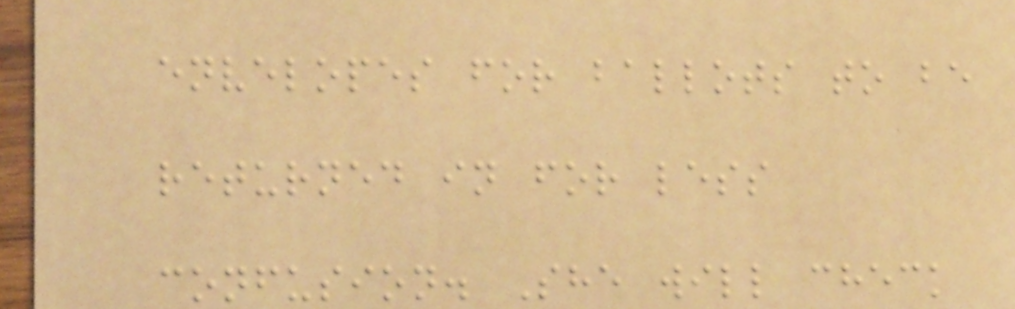envelopes for ballots to be
returned in for less
confusion. She will check
